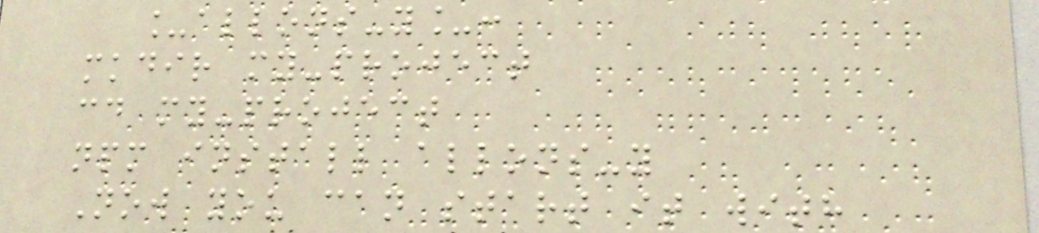_allons-y_:
mkdir my-project
cd my-project
npm install allons-y
Now you can start it with
